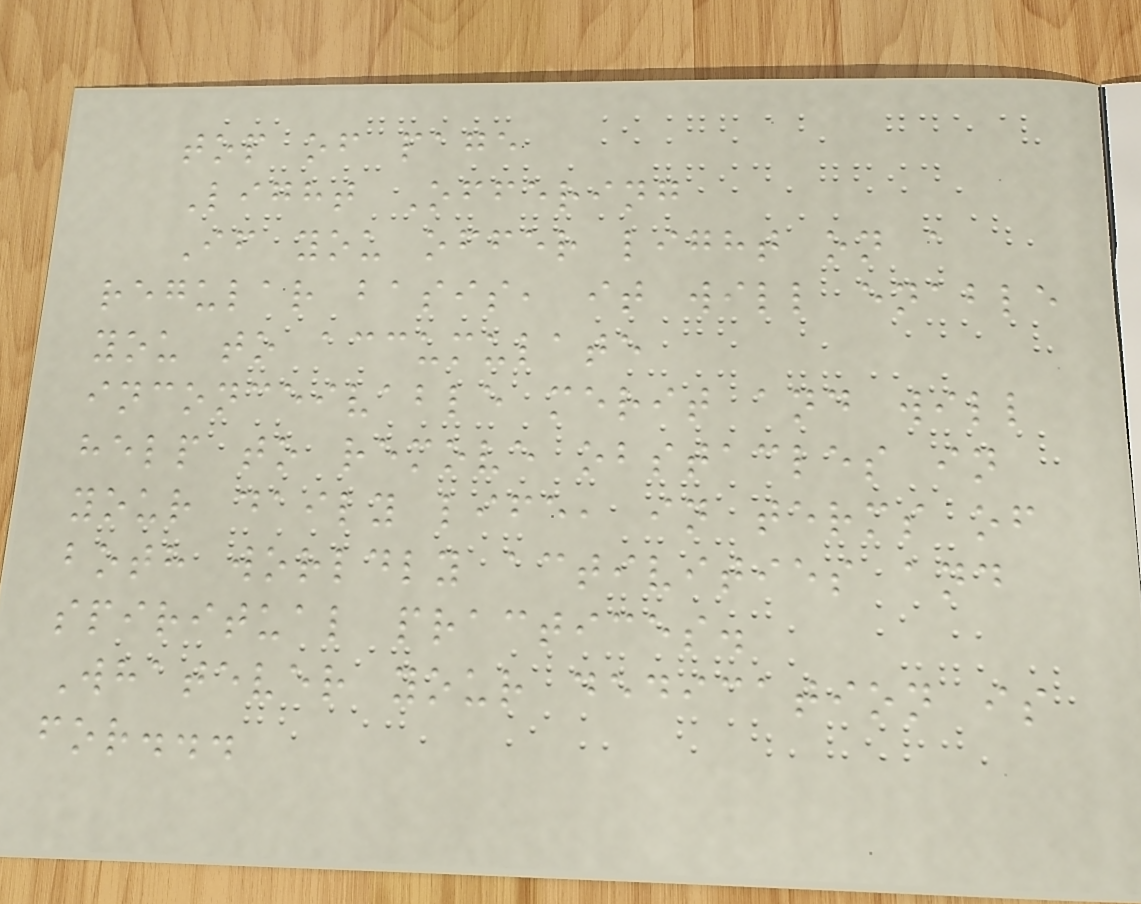top of page
Light Offering
If you offer light on a
regular basis, it will enable
you to accumulate
inconceivable merit and will
help to remove obstacles in
your daily life, in terms of
both worldly activities and
spiritual practices.
Whatever your dedication is
for...
